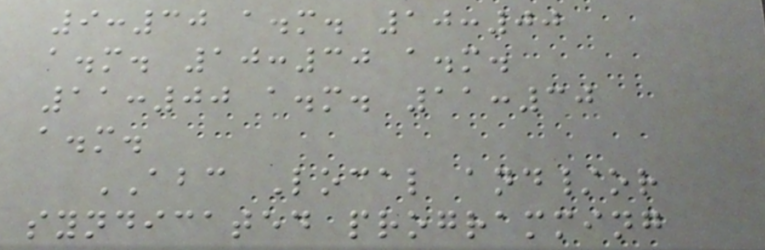9:30 a.m. 10:00
a.m. 10:30 a.m.
11:00 a.m. 11:30
a.m.
ABC Local and/or
syndicated programming
